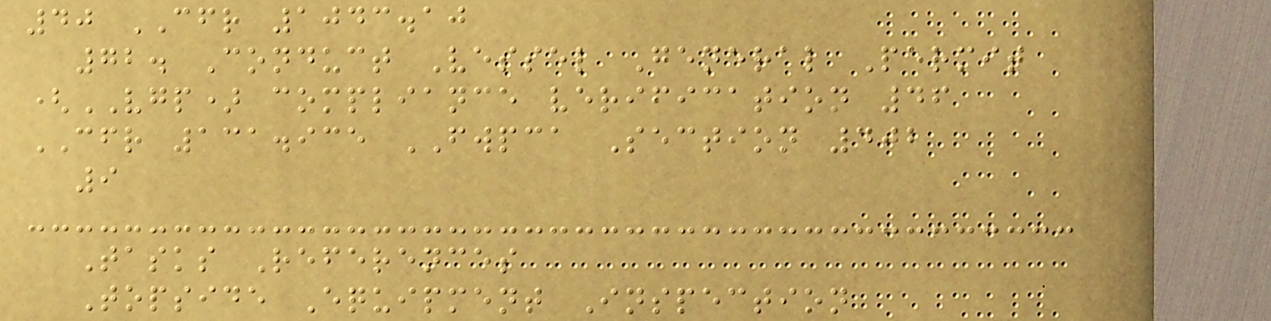40 CFR 1043.10
72. Conduct Vessel General Permit
(VGP) compliance verification 46
CFR 131.935 FWPCA Section 402
9
Tasks References
Topside Equipment Inspection
